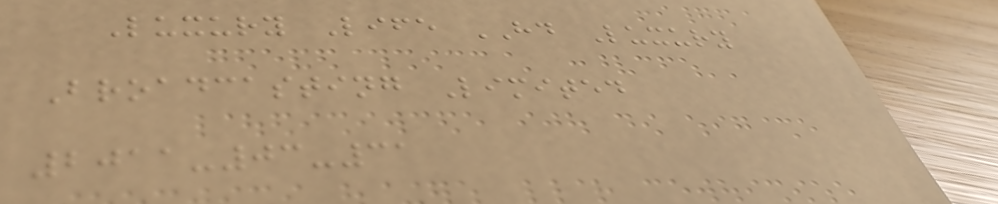Luxury Life HD Luxury
Broadcasting Limited
2011-03-31
